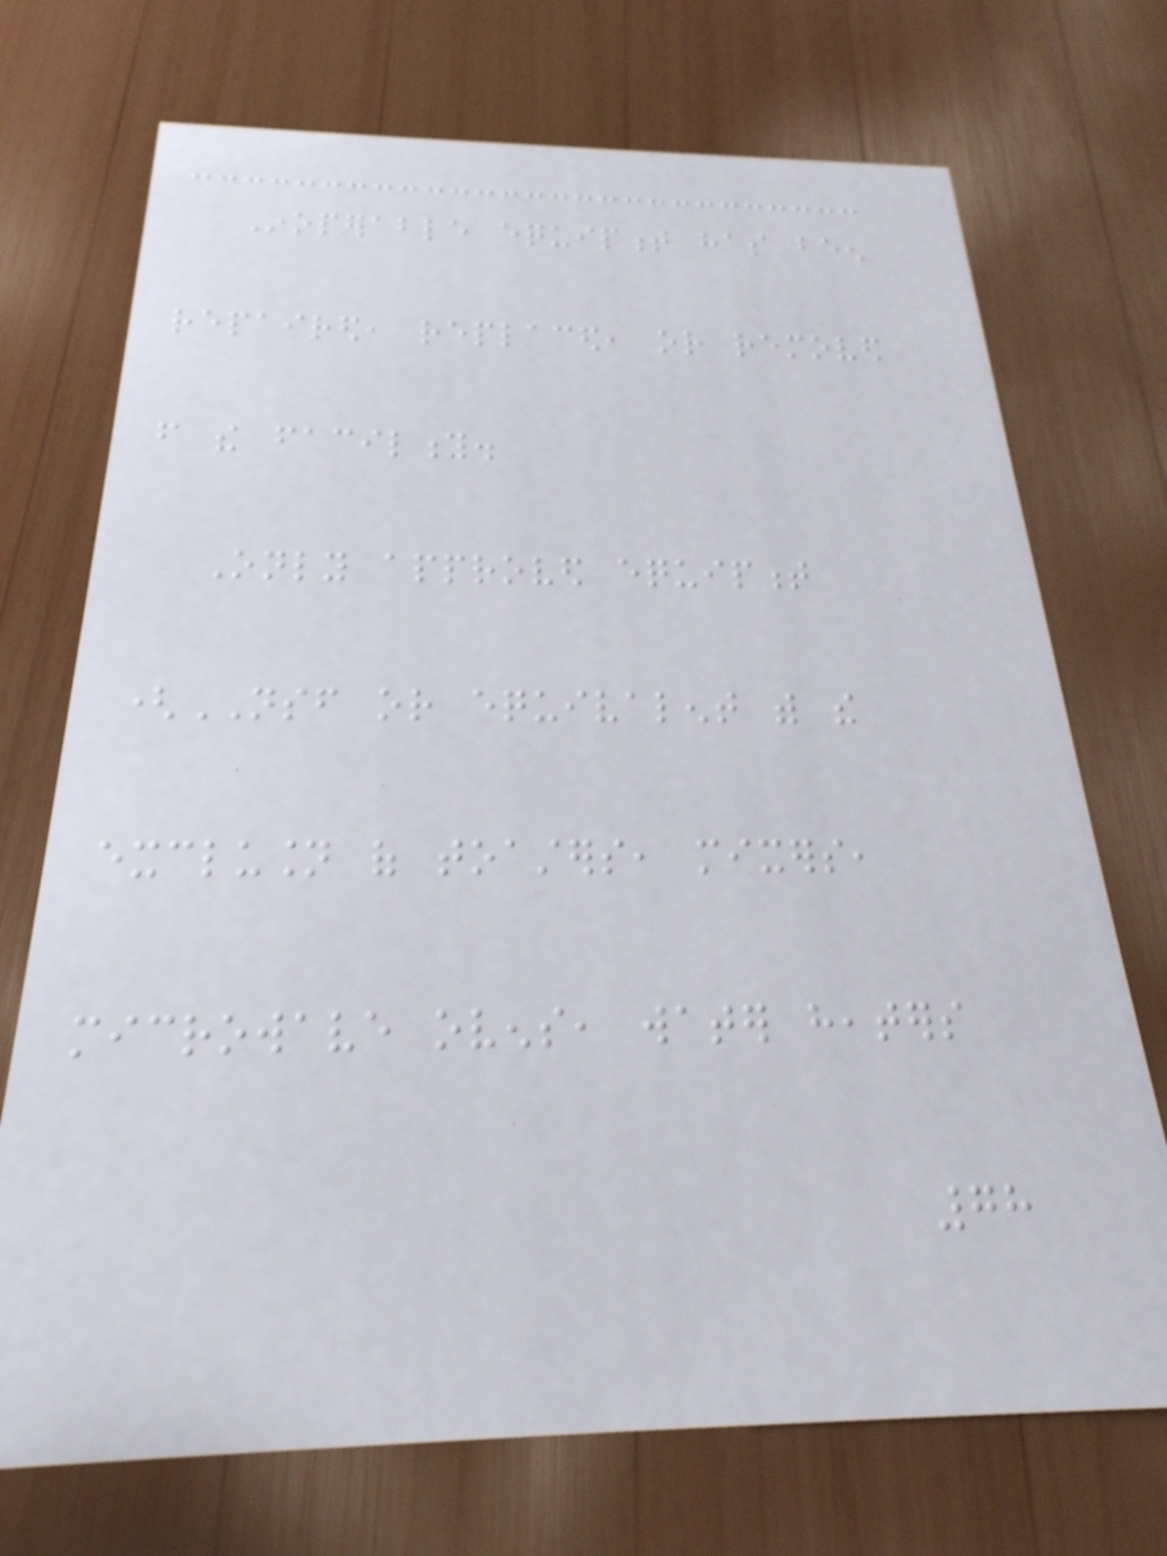Inoperable equipment has been
repaired, replaced, or removed
from the facility.
Only approved equipment
(NSF or equivalent with the
exclusion of toasters, mixers,
microwave ovens, water heaters
78
